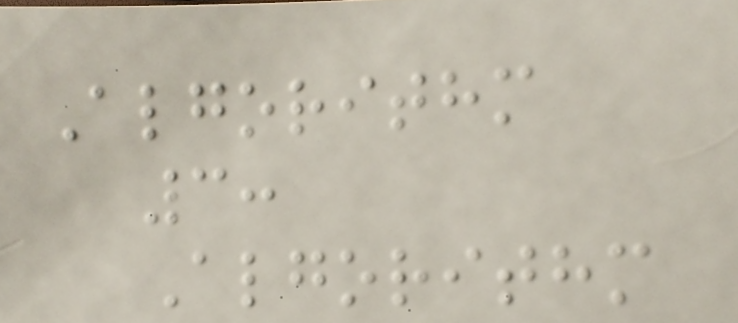Algorithm
3:
Algorithm
